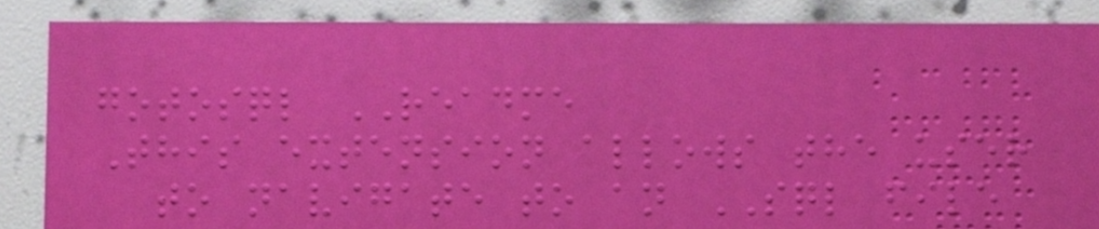gotosql README
This extension allows the user
to navigate to an SQL file
